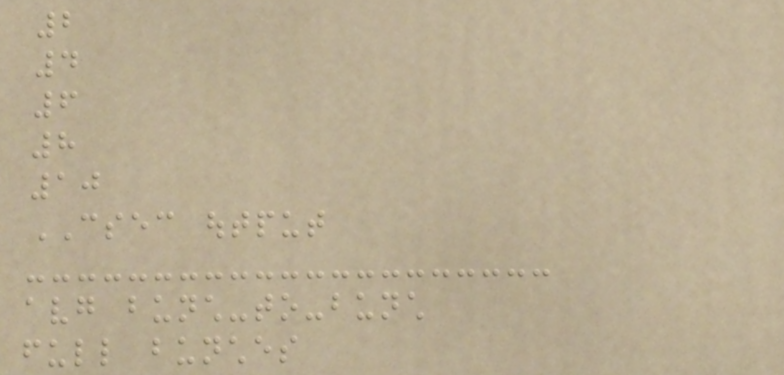2
4
6
8
10
CSEC output
avg bunch-to-bunch
full bunches
